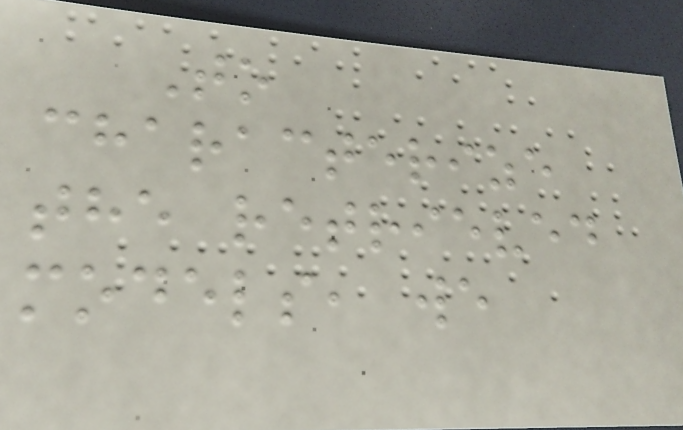To
characterize
the retrieved
models, we
